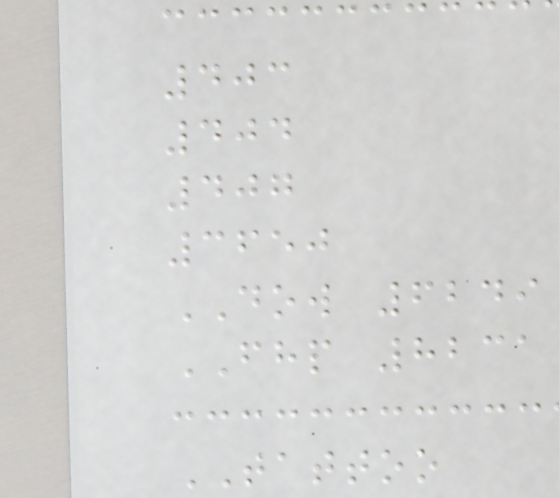403
404
407
3650
DOW 6249
FHP 8231
TATTOO
